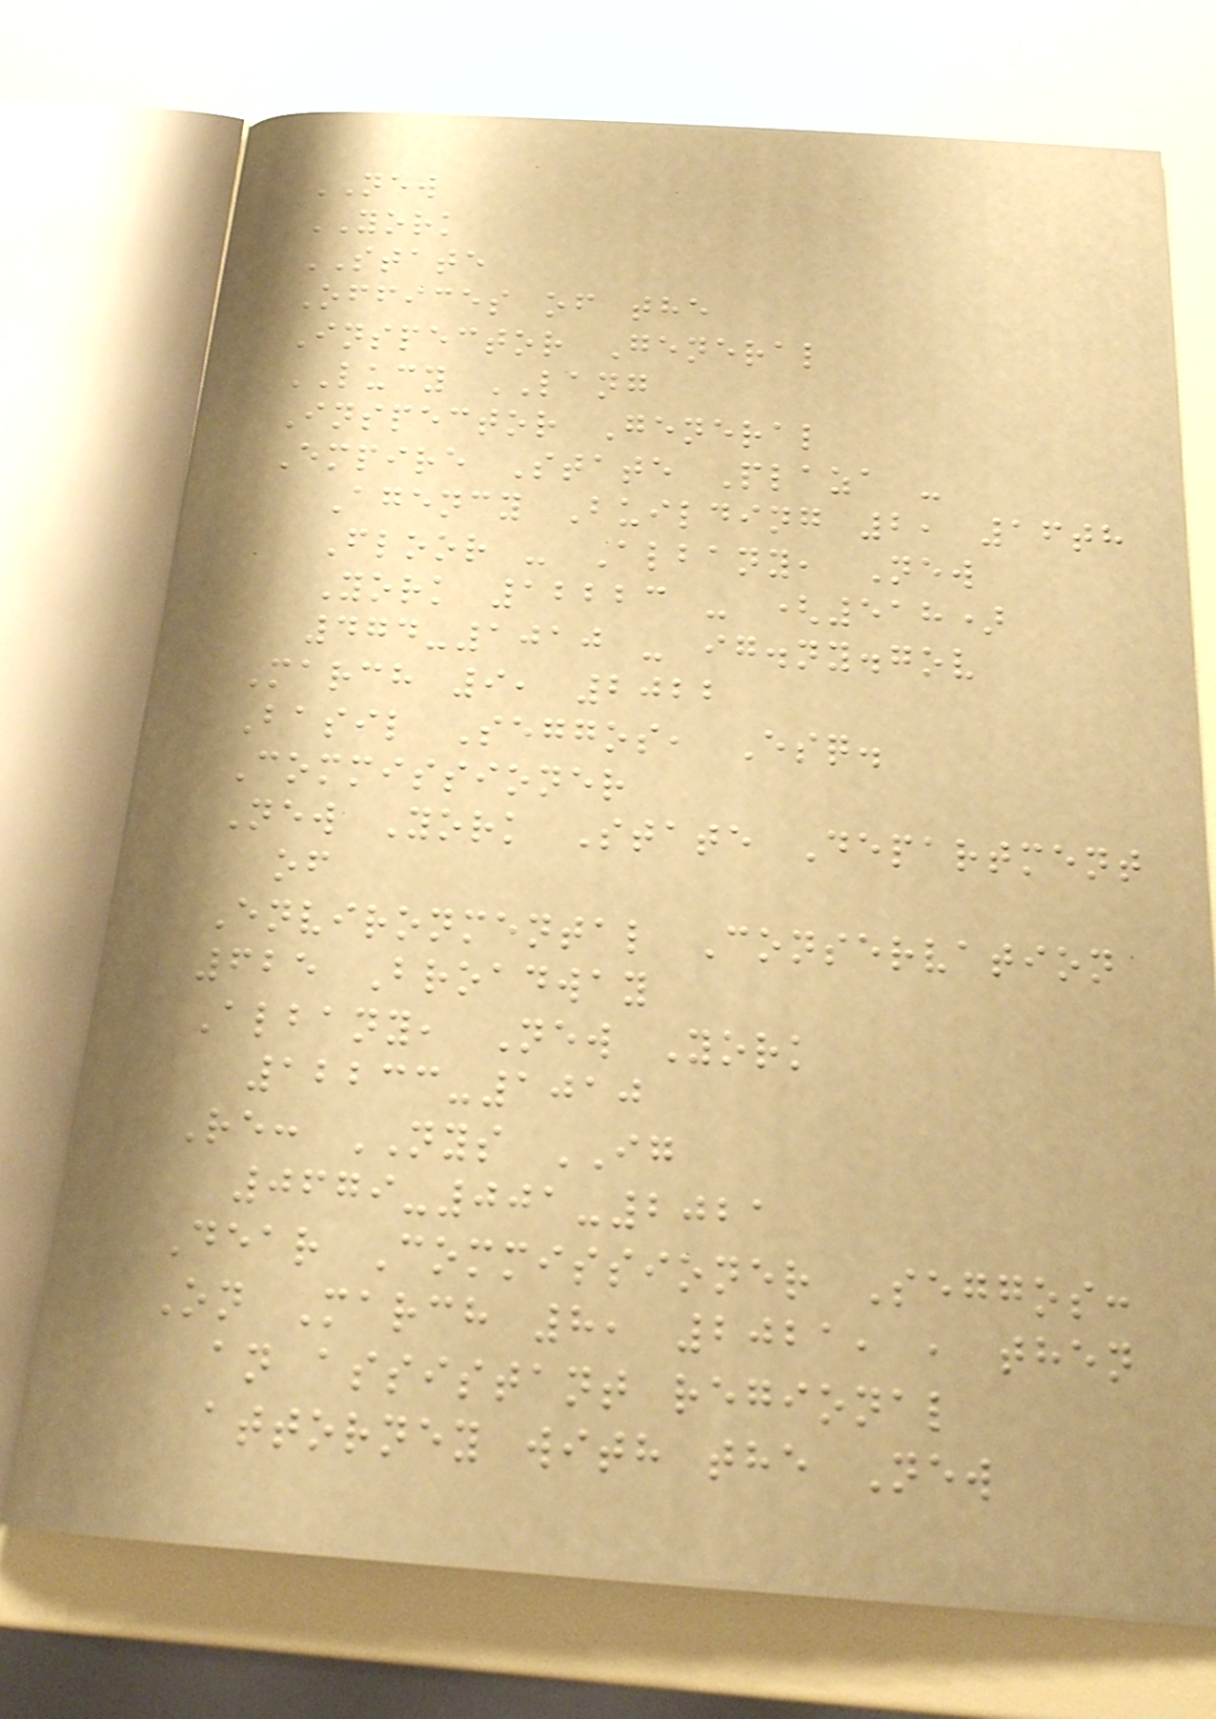NEW
YORK
STATE
Offices of the
Inspector General
LUCY LANG
Inspector General
Empire State Plaza -
Agency Building 2, 16th
Floor - Albany, New
York 12223 - (518)
474-1010 - ig.ny.gov
March 9, 2022
Basil Seggos, Esq.
Commissioner
New York State Department
of
Environmental Conservation
625 Broadway
Albany, New York
12233-1010
Re: NYS IG
0679-001-2021
Dear Commissioner Seggos:
On March 8, 2021, , then
an assistant regional
attorney with the New
